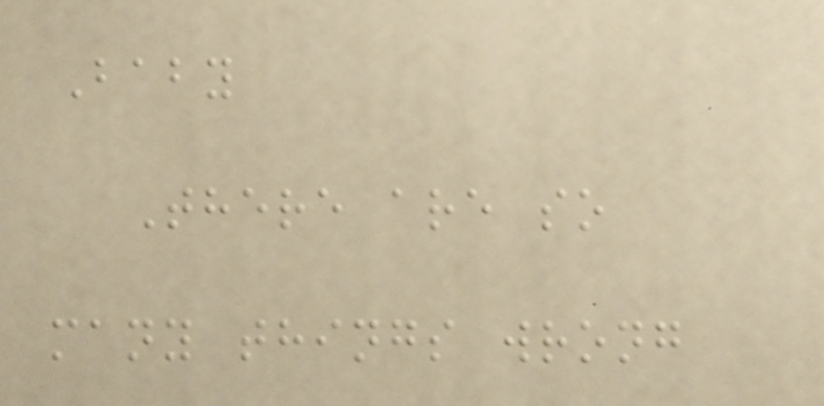Baby
There are so
many things wrong
